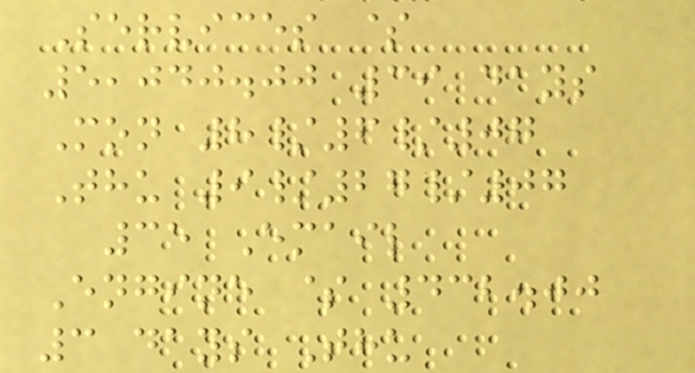Services $
5,040.00 39 days
Mon 8/6/07
Thu 9/27/07
35 Email
Engine $ 432.00
3 days Thu
